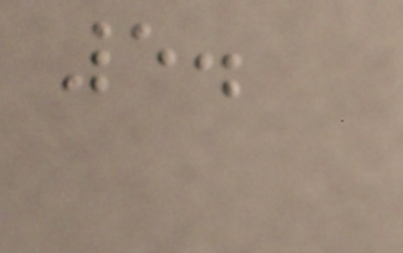5.
